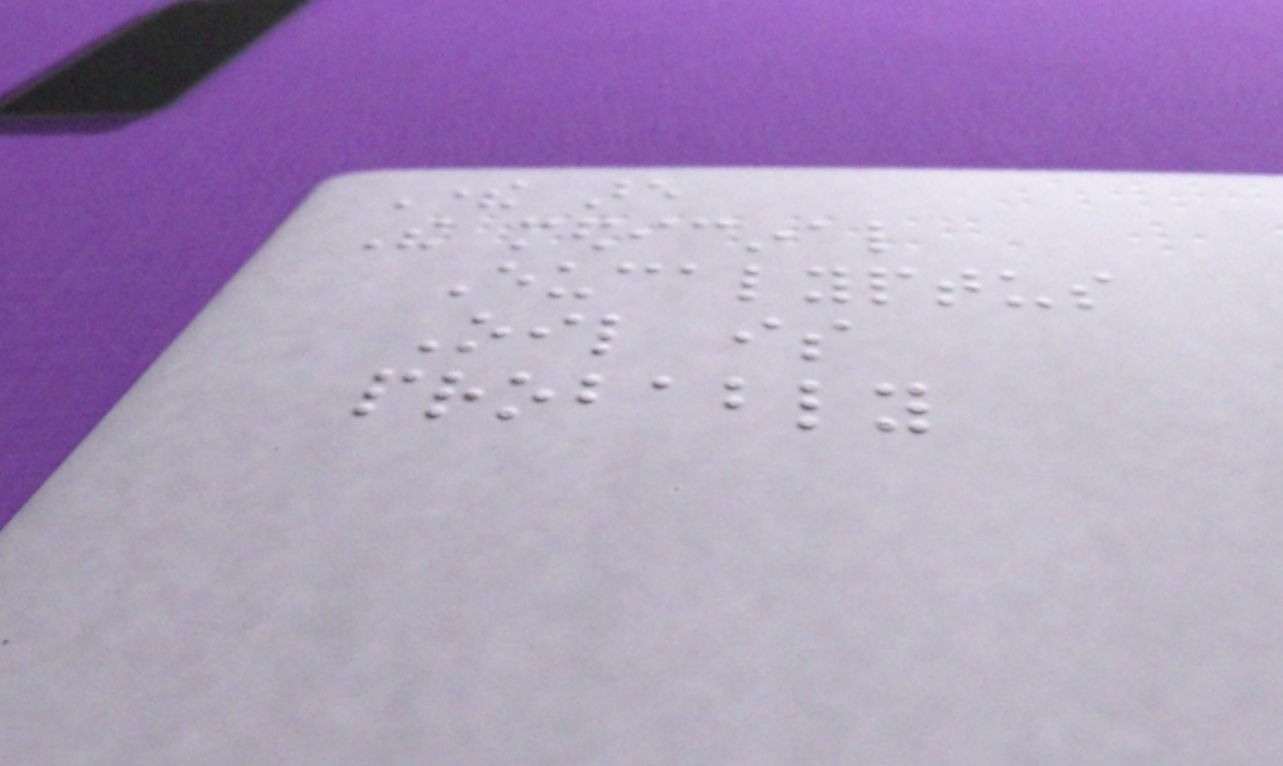There are
The medicinal
Eucalyptus
Oil is
probably
